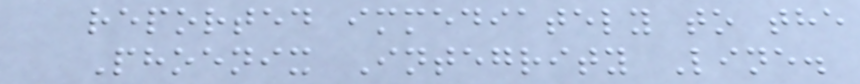reported immediately to the
Phoenix Integrity Line.
